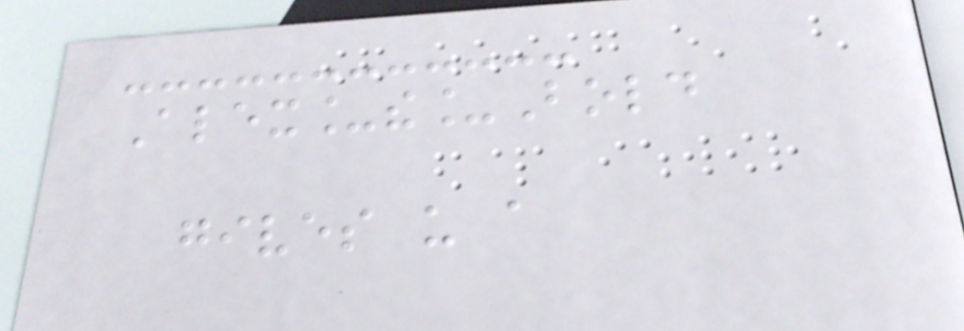Alex_the_Bold
gives us a
